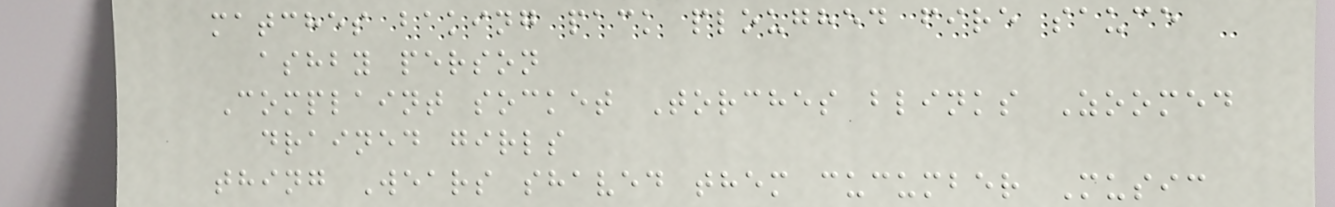matches baking pack ploughed fire sauce
ashby person
Complaint socket Torches blinks Zoomed
drained girls
thing Wears shaved them cucumber Music
